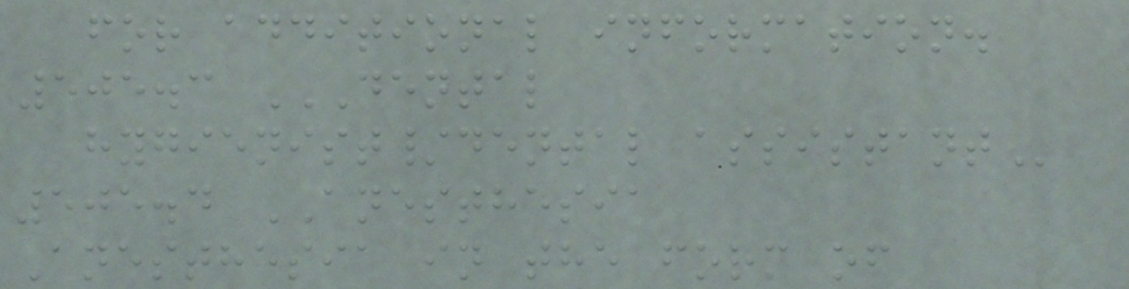for additional information.
505.3 DENTAL
HYGIENIST/DENTAL ASSISTANT
505.4 ANESTHESIA
Anesthesia in the form of
